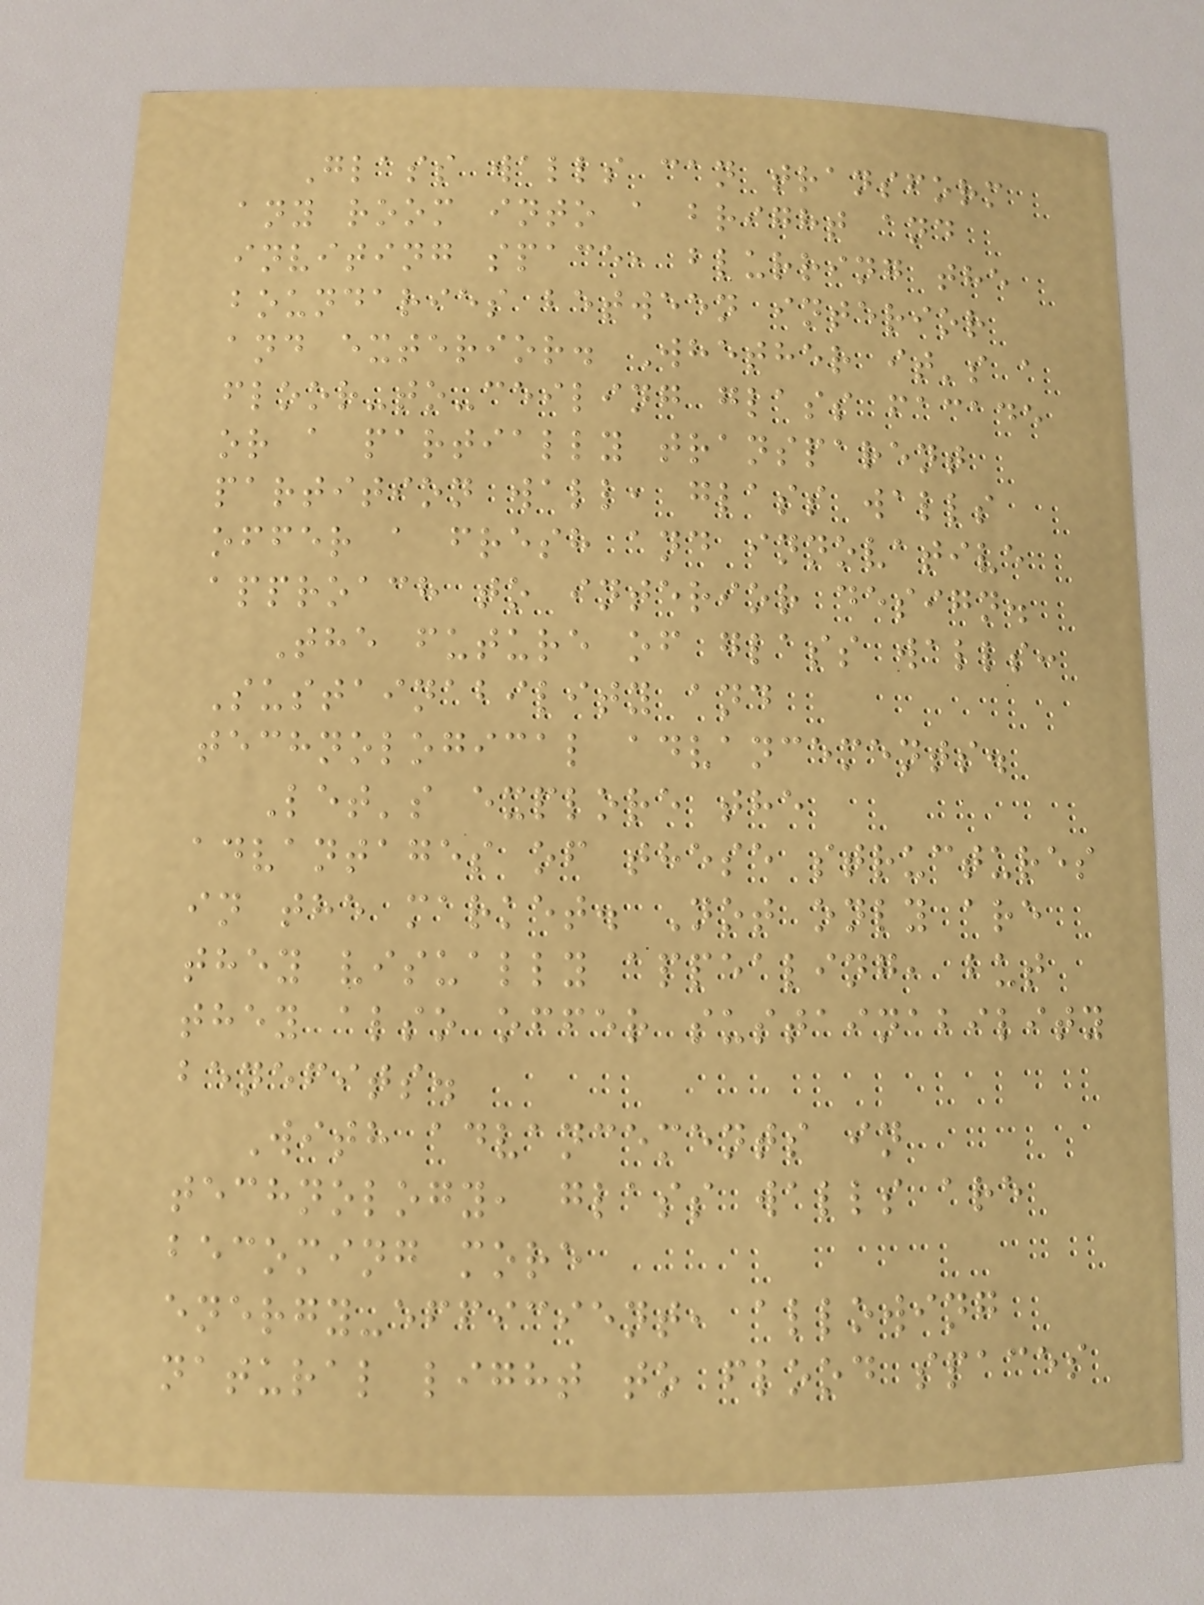Glass walls can transform
any room into a bright and
inviting space, blurring the
boundaries between interior
and exterior. Whether it's a
floor-to-ceiling glass facade
or a partially transparent
partition wall, glass walls
offer a fresh and innovative
approach to interior design.
The future of glass walls:
Sustainability and
technological advancements.
Let's explore the
advantages of these structures
in the market. Not only are
they visually appealing, but
they also offer sustainability
benefits.
With advancements in
technology, glass walls are
becoming more
energy-efficient, allowing
natural light to flood spaces
